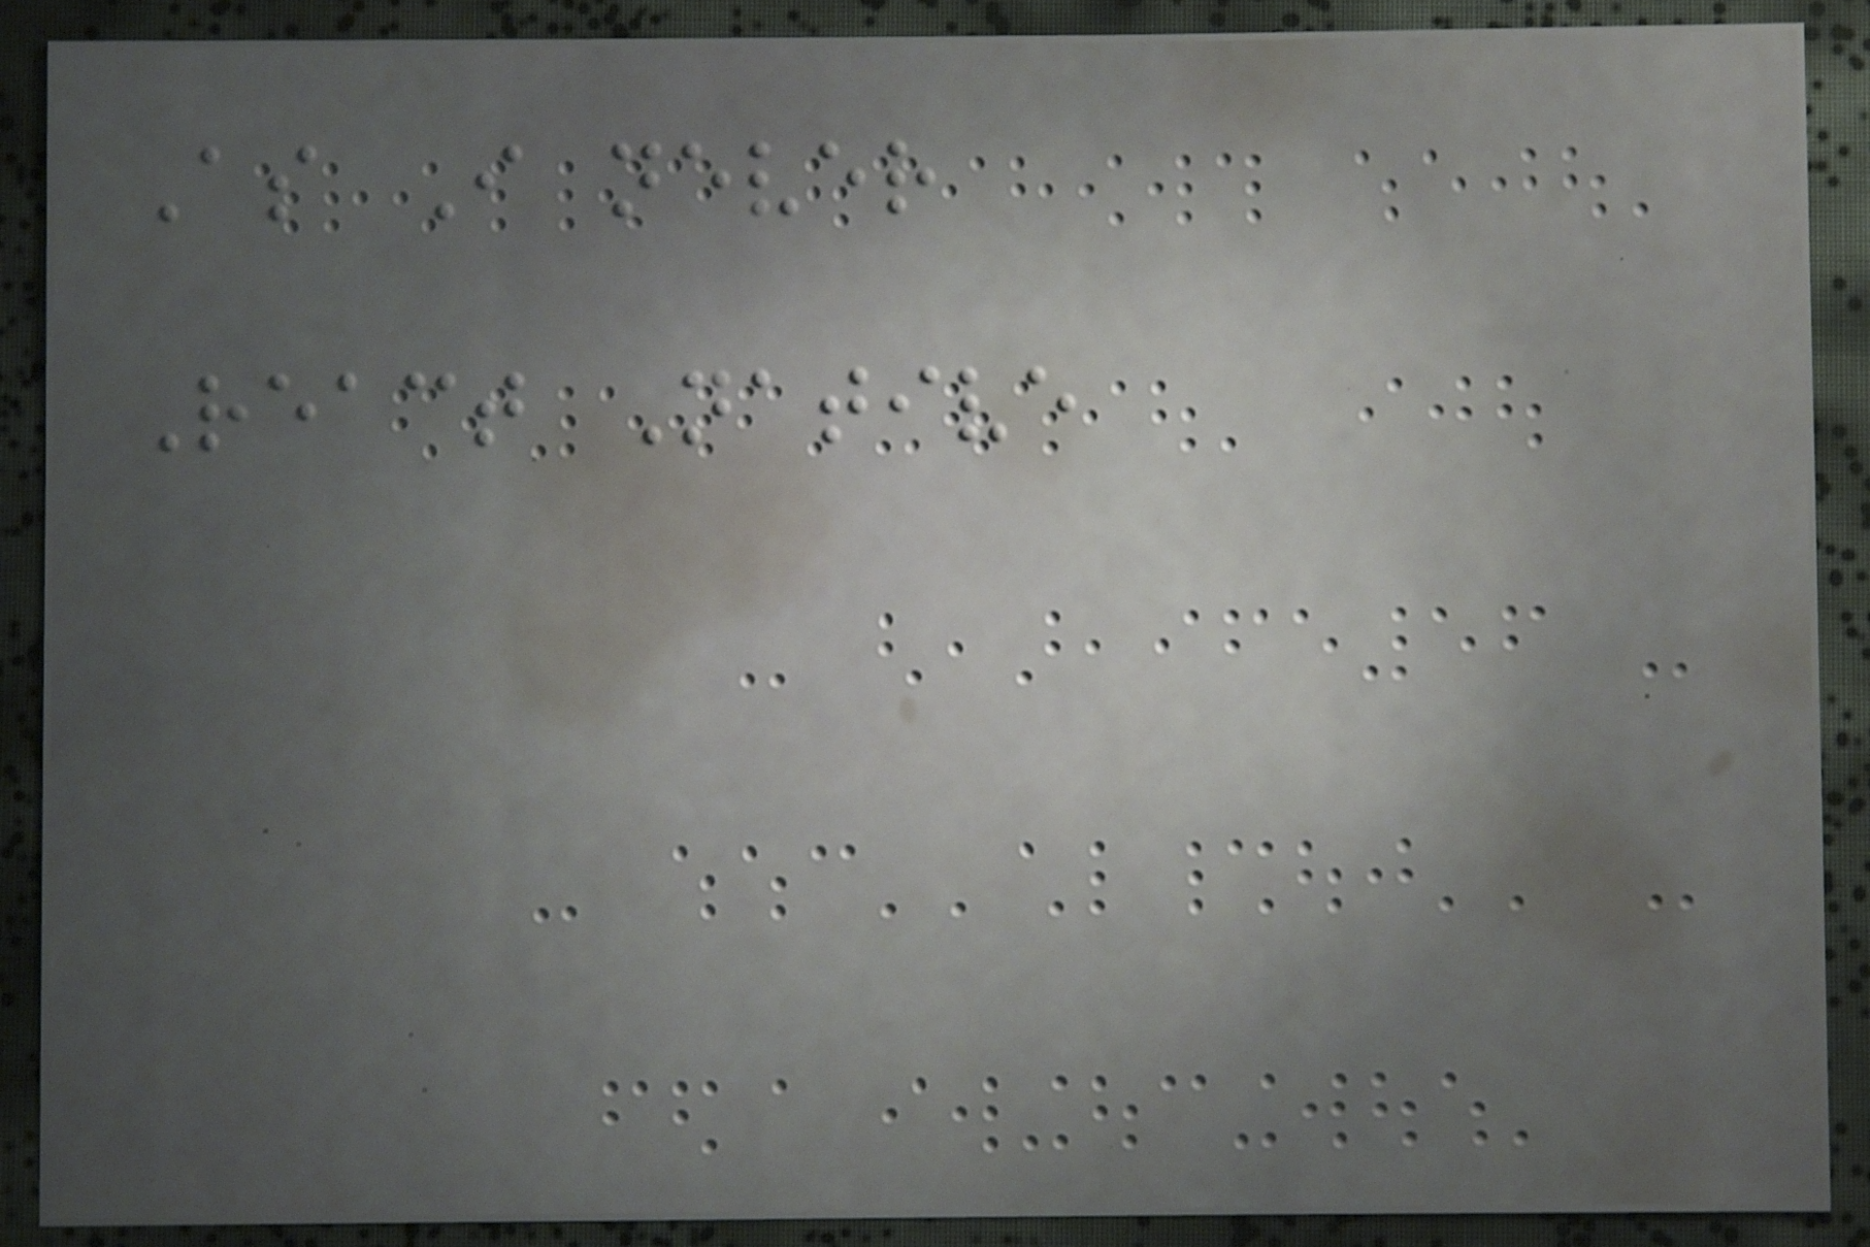As I never
React Native
